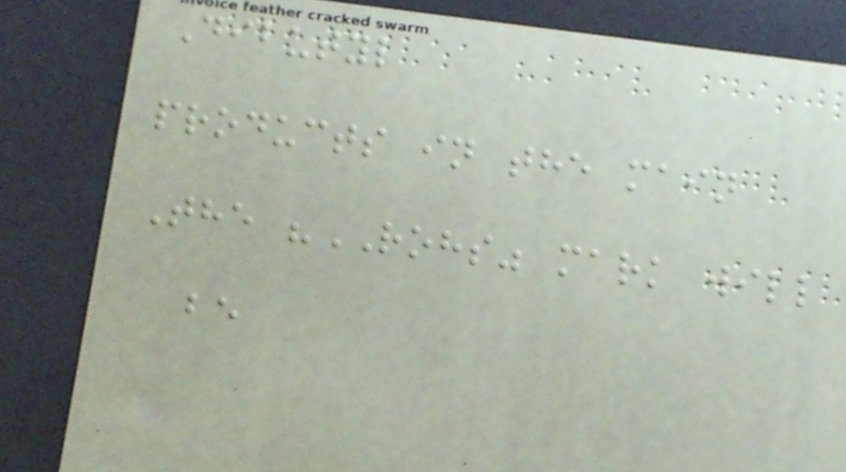Dibutyl
products in the main
The "ROHS" mark will
be
